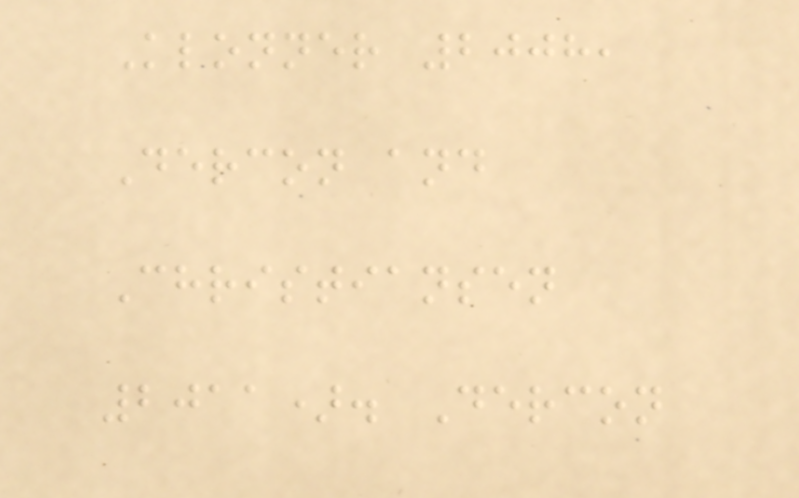Klonner 2008,
Dercon and
Christiansen
2011). Dercon
